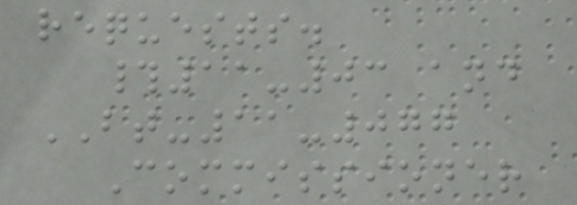requests.
#11-03 and
BT-11-077
Commissioner
